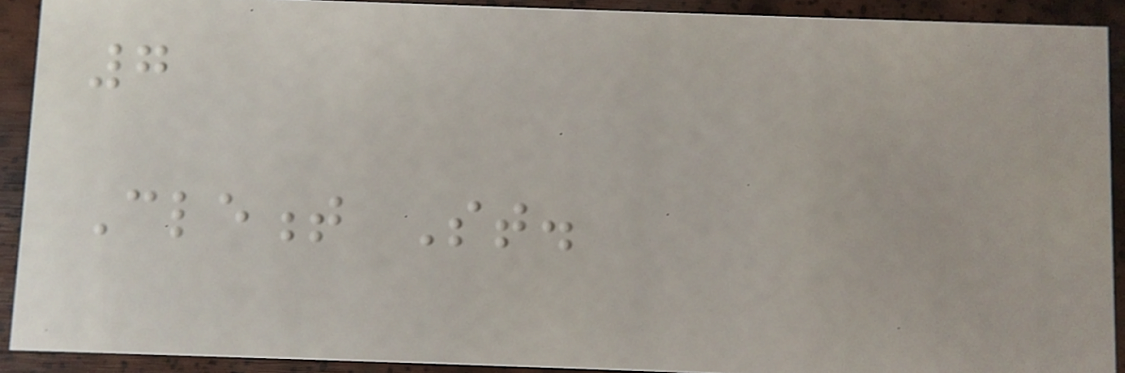7
Clement St.
